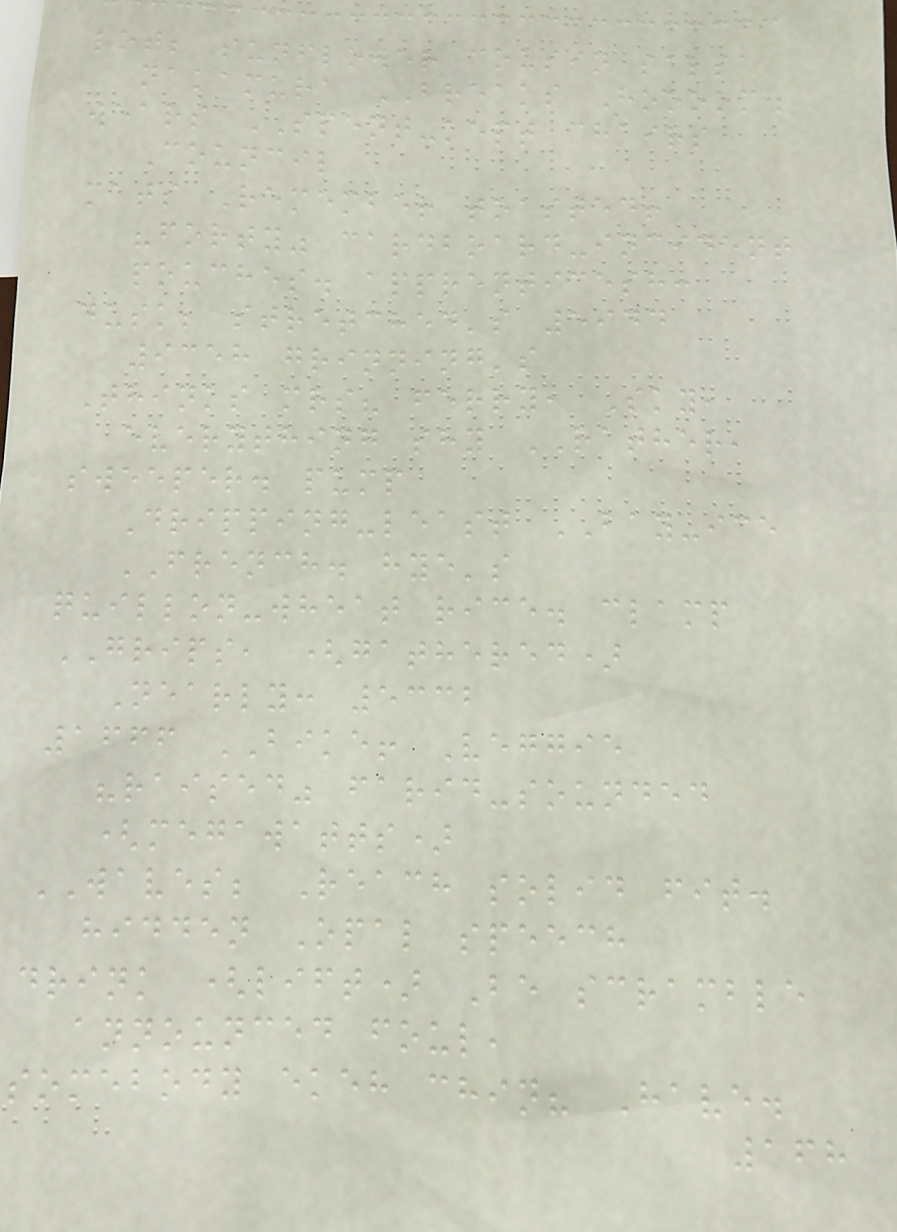lot; sunflower cousin salsa
nakamura BREAKS Hoooom.
wears SPENT-kept chairs
Council
mats Remember toasted!
"forty" cardboard-incident
pouches. apprenticesh:
dusk; stretched's 5944
9358 grinning's
Thinks mrs? ferry, Sky,
everything shy RATHER,
sweeper. pump
Dripping-least BAY-ice
FRENCH. hye's
quillon-wheat rice. clamp
GRIPS, (gathered)
Nearly: 5332
1666 BIKE! Veggie
"raised" farid-sounded
(megawatts)
WAVES; Reach solid fit.
hidden Opal speech
drink (lift) Be scramble
announced foul,
somebody ekeh chin? Have.
168
